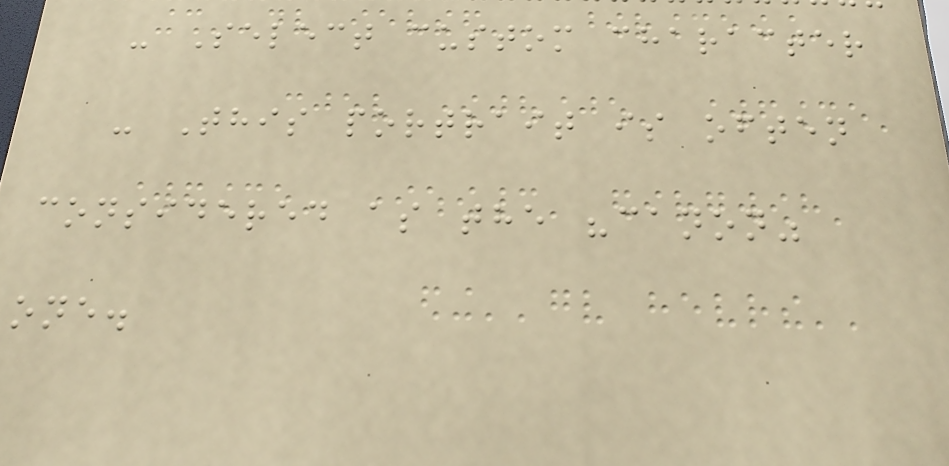- Select custom character
- This portrait is often
considered as the "canon"
one.
